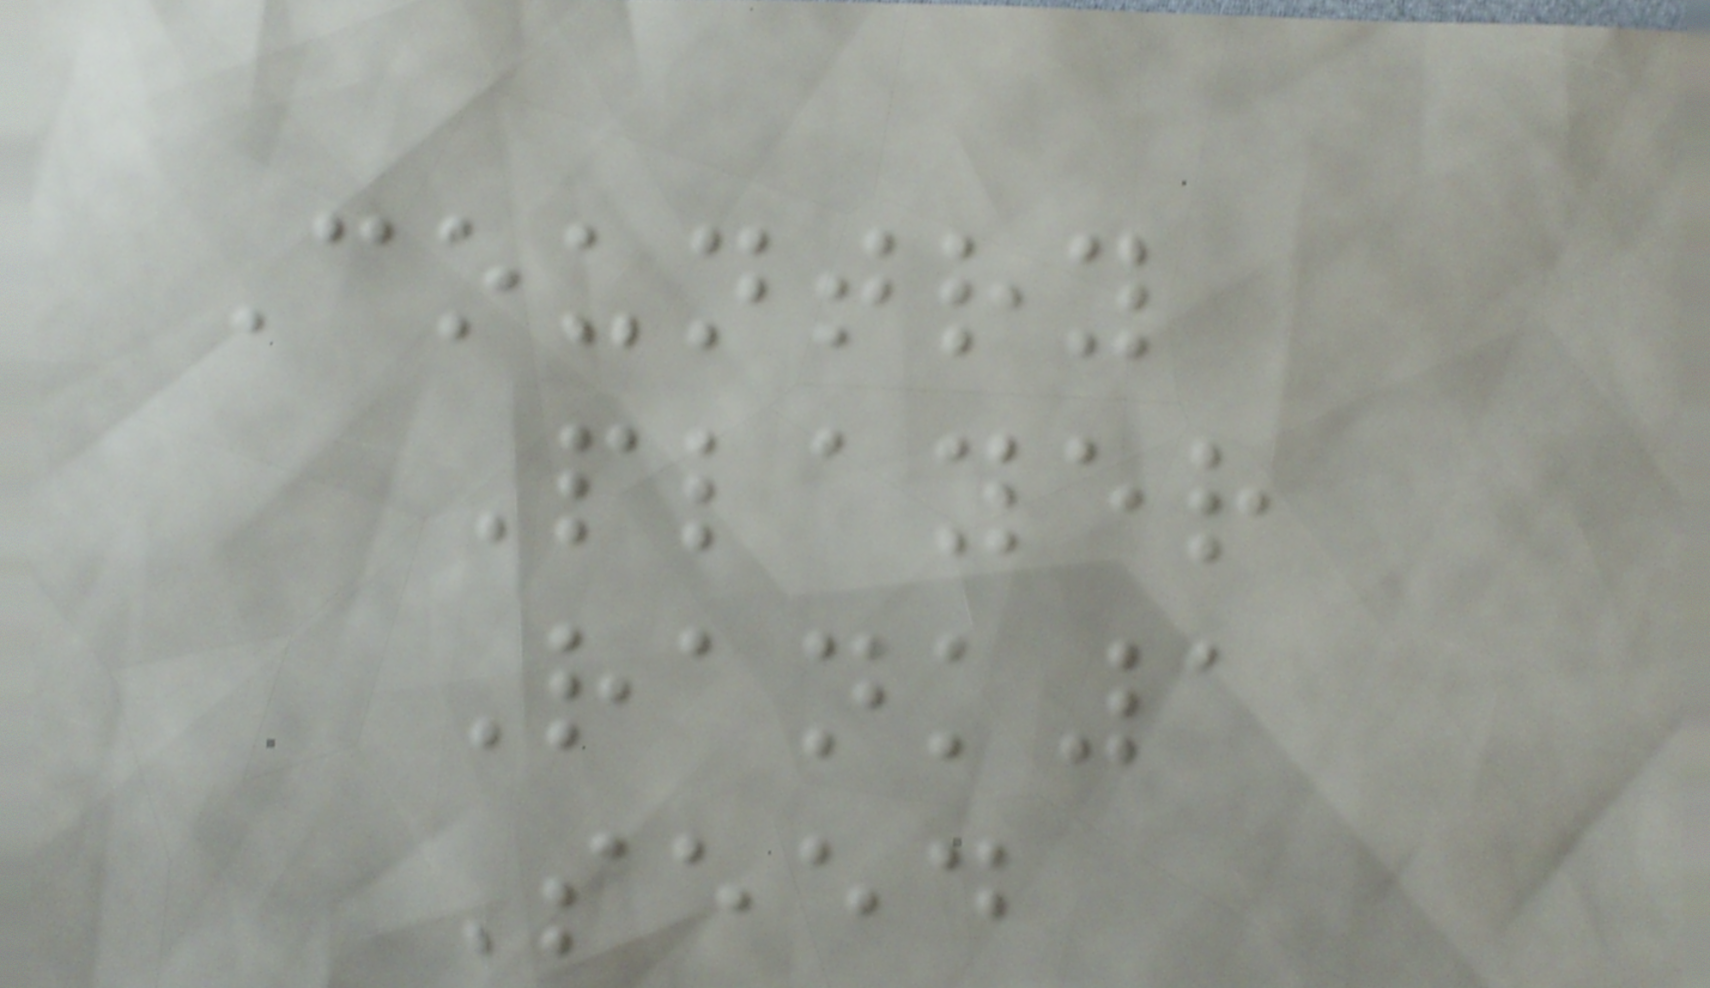Country
Player
Rank1
Seed
